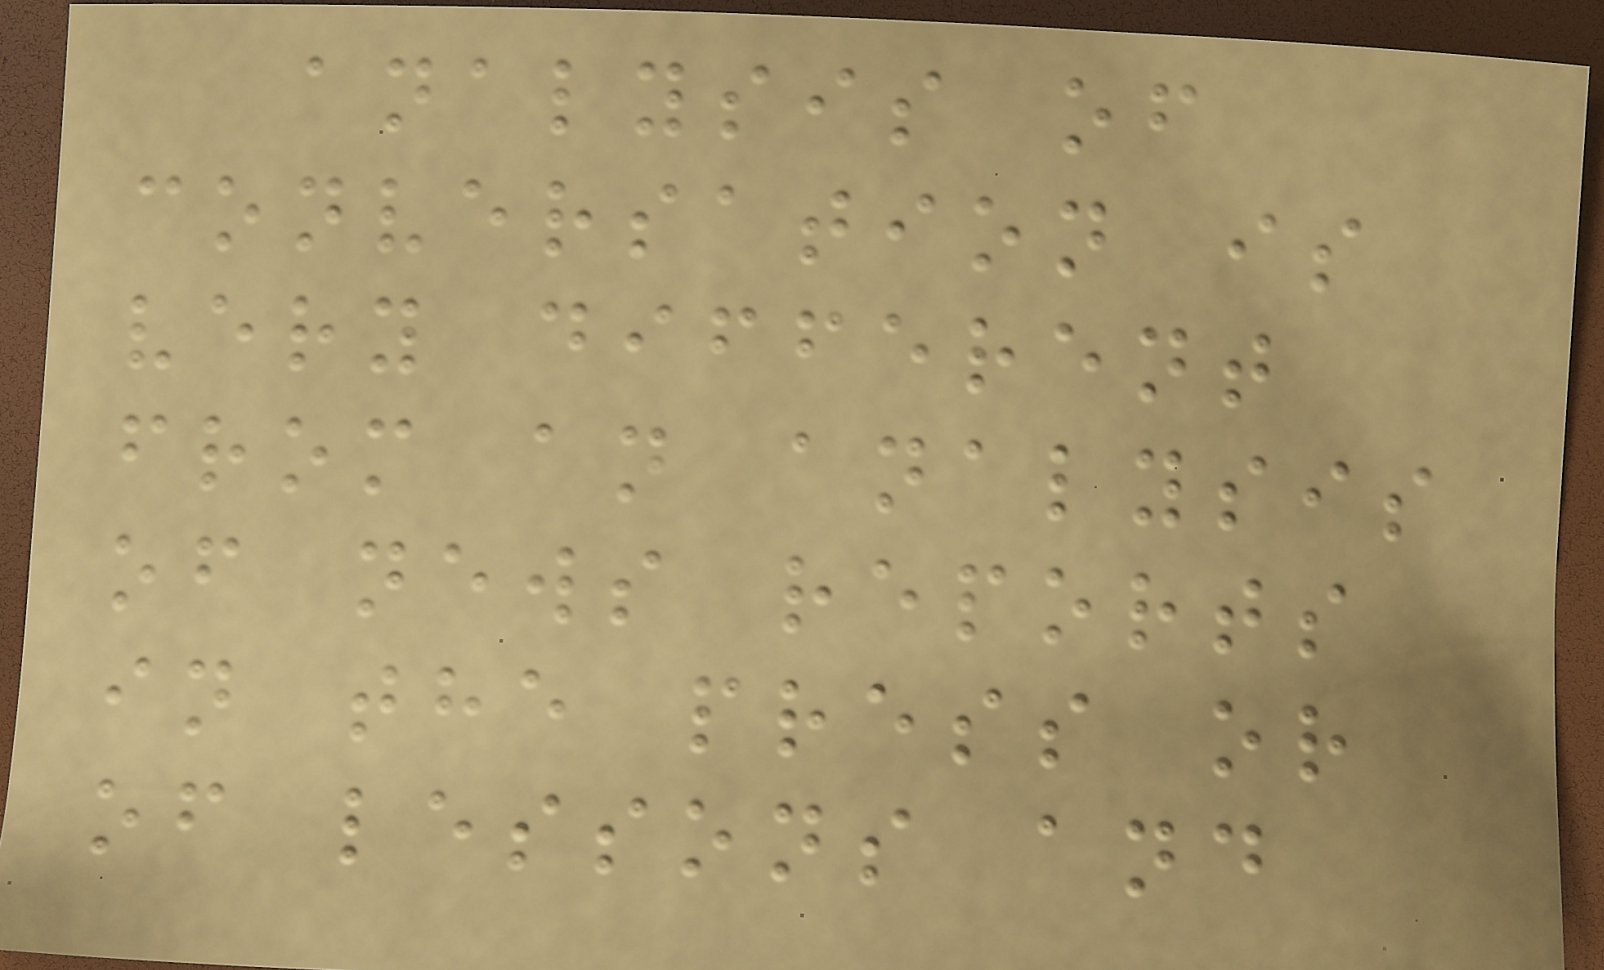analysis of
conversation is
very different
from an analysis
of news reports
in the press or
of lessons and
